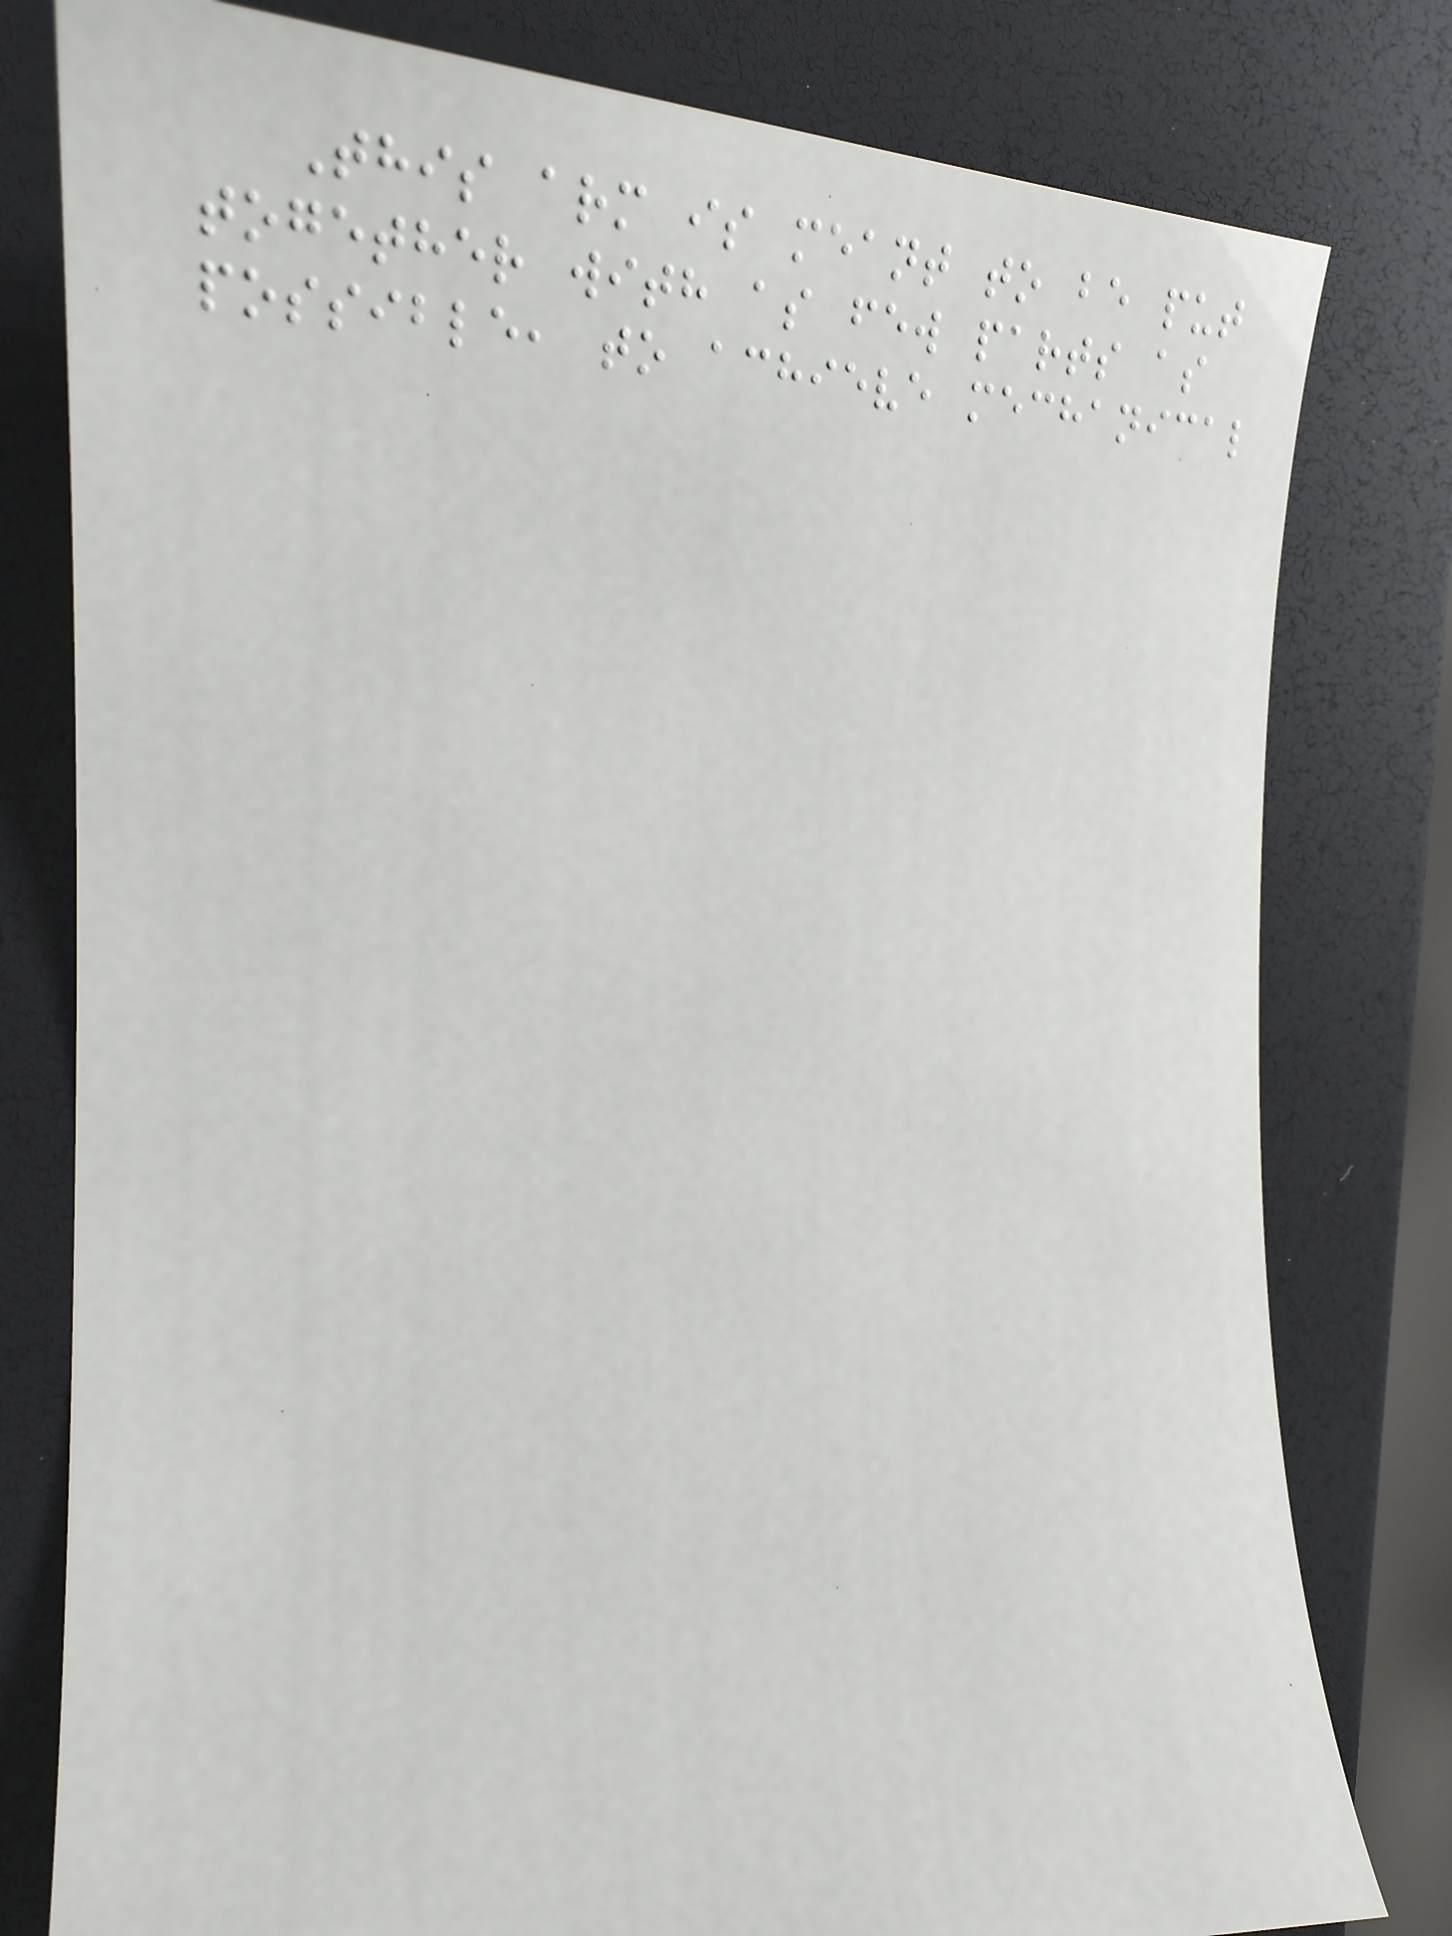This arm is meant to be put
together with as few parts as
possible, to achieve mechanical
